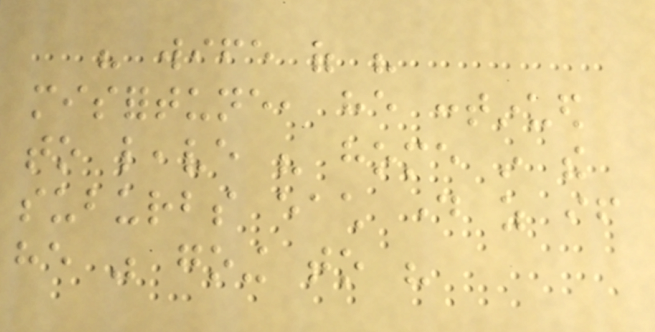his wife of his
misfortune, he continued
to leave his home in the
suburbs each day as if
he was going to his
